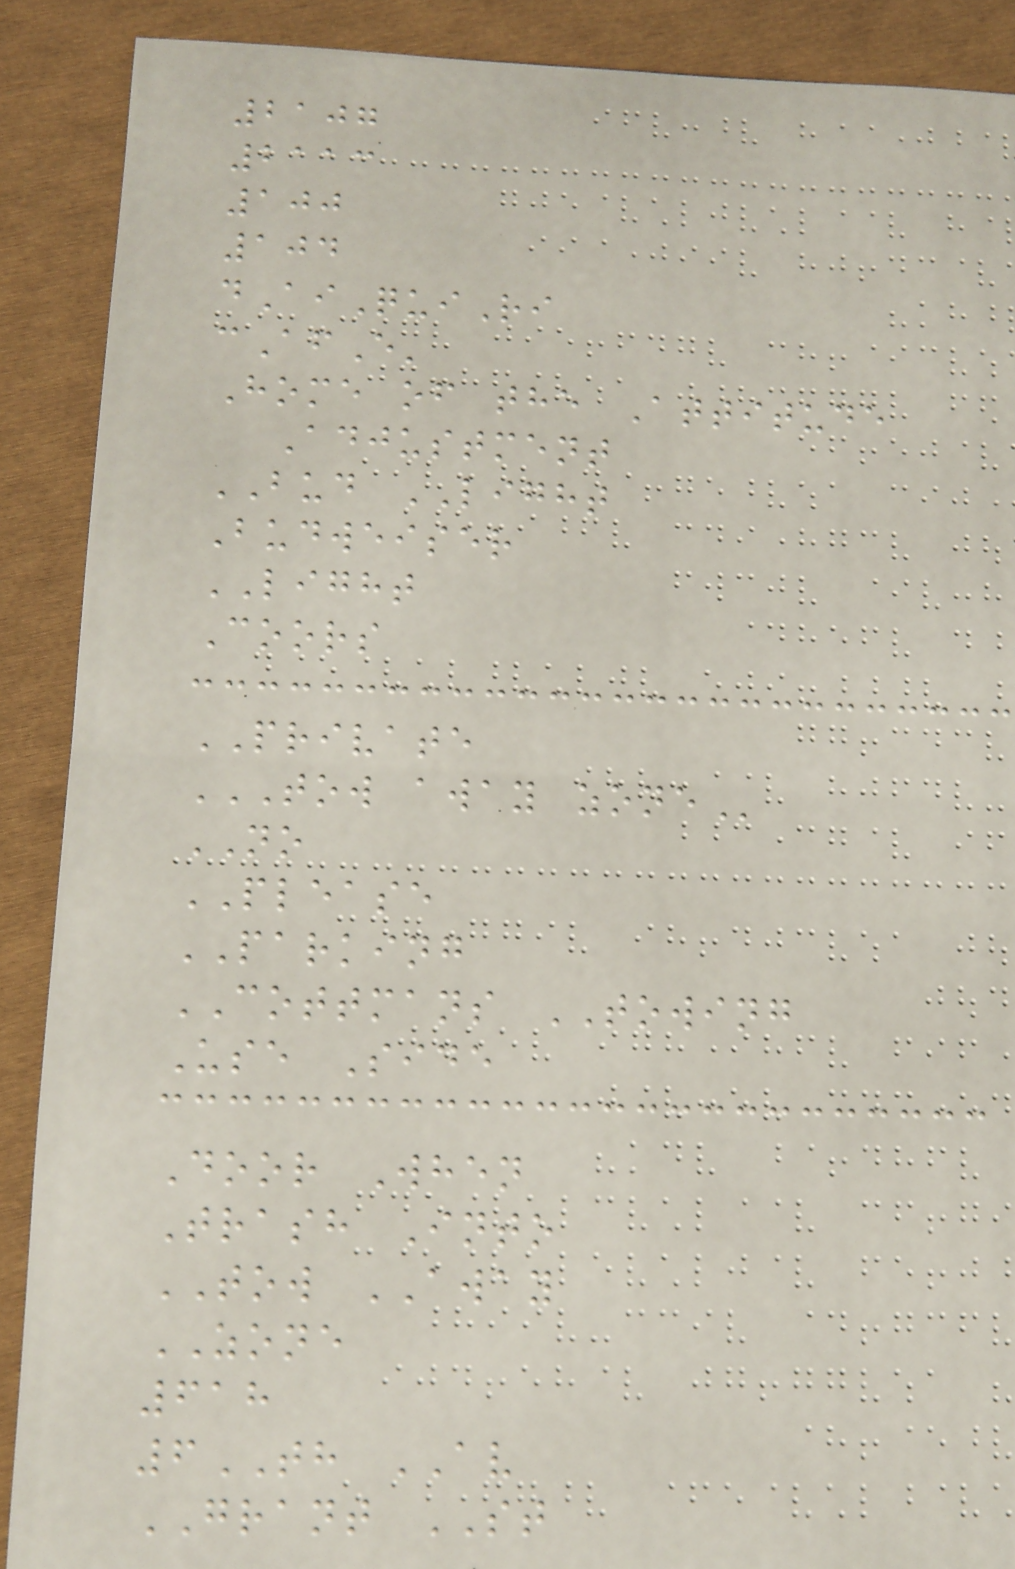2107
2113
100
104
dAiQuiRi
cAfE'
Home of the Attitude
Adjustment
BUD LIGHT
Budweiser
LIGHT
Coors
PRIVATE
TOW AWAY ZONE
NO
PLEASE
PARKING
COTTMANS TOWING
Use Side
Door When
Trash Into
TOW AWAY
ZONE
618
6TH AV
GRANT ST
